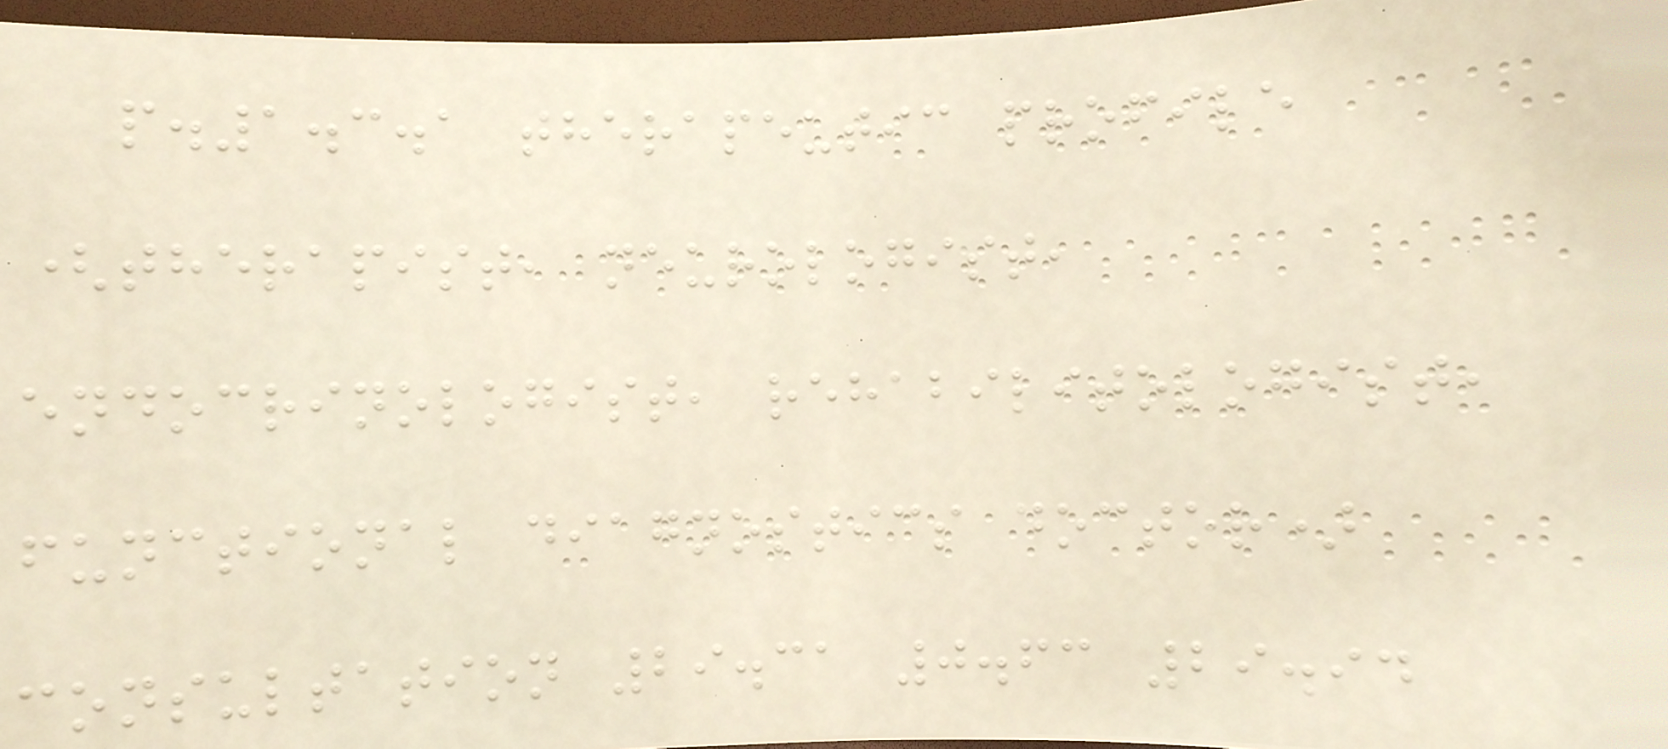p.1.3.1 therapeutic profile
(therapist, neurologist,
endocrinologist, rehabilitologist,
functional diagnostics doctor)
consultation 29.31 0.63 29.94
